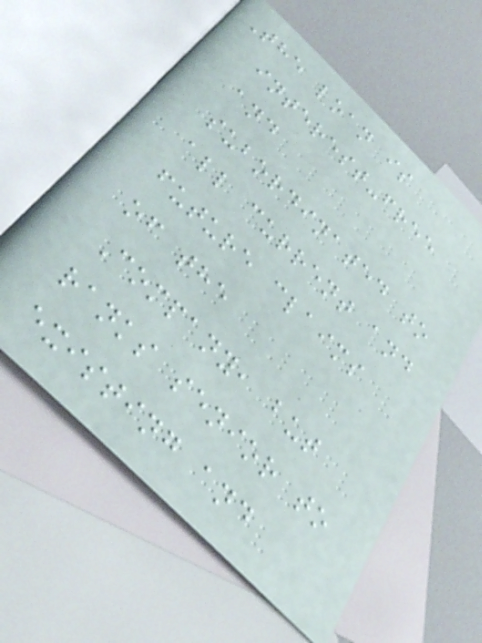The loan is
interest-free
and
subordinated to
all current and
future claims
of the
Company, but
ranks senior to
existing and
